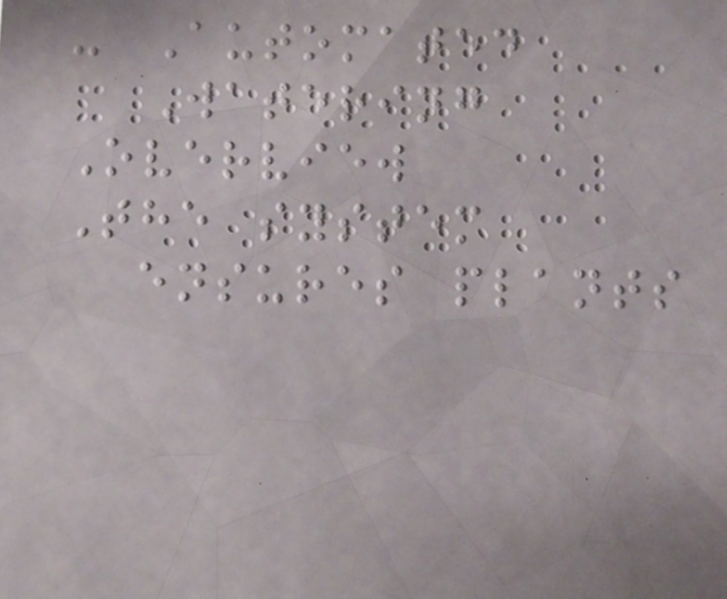- Automated
Watering
Overview
The system
ensures plants
